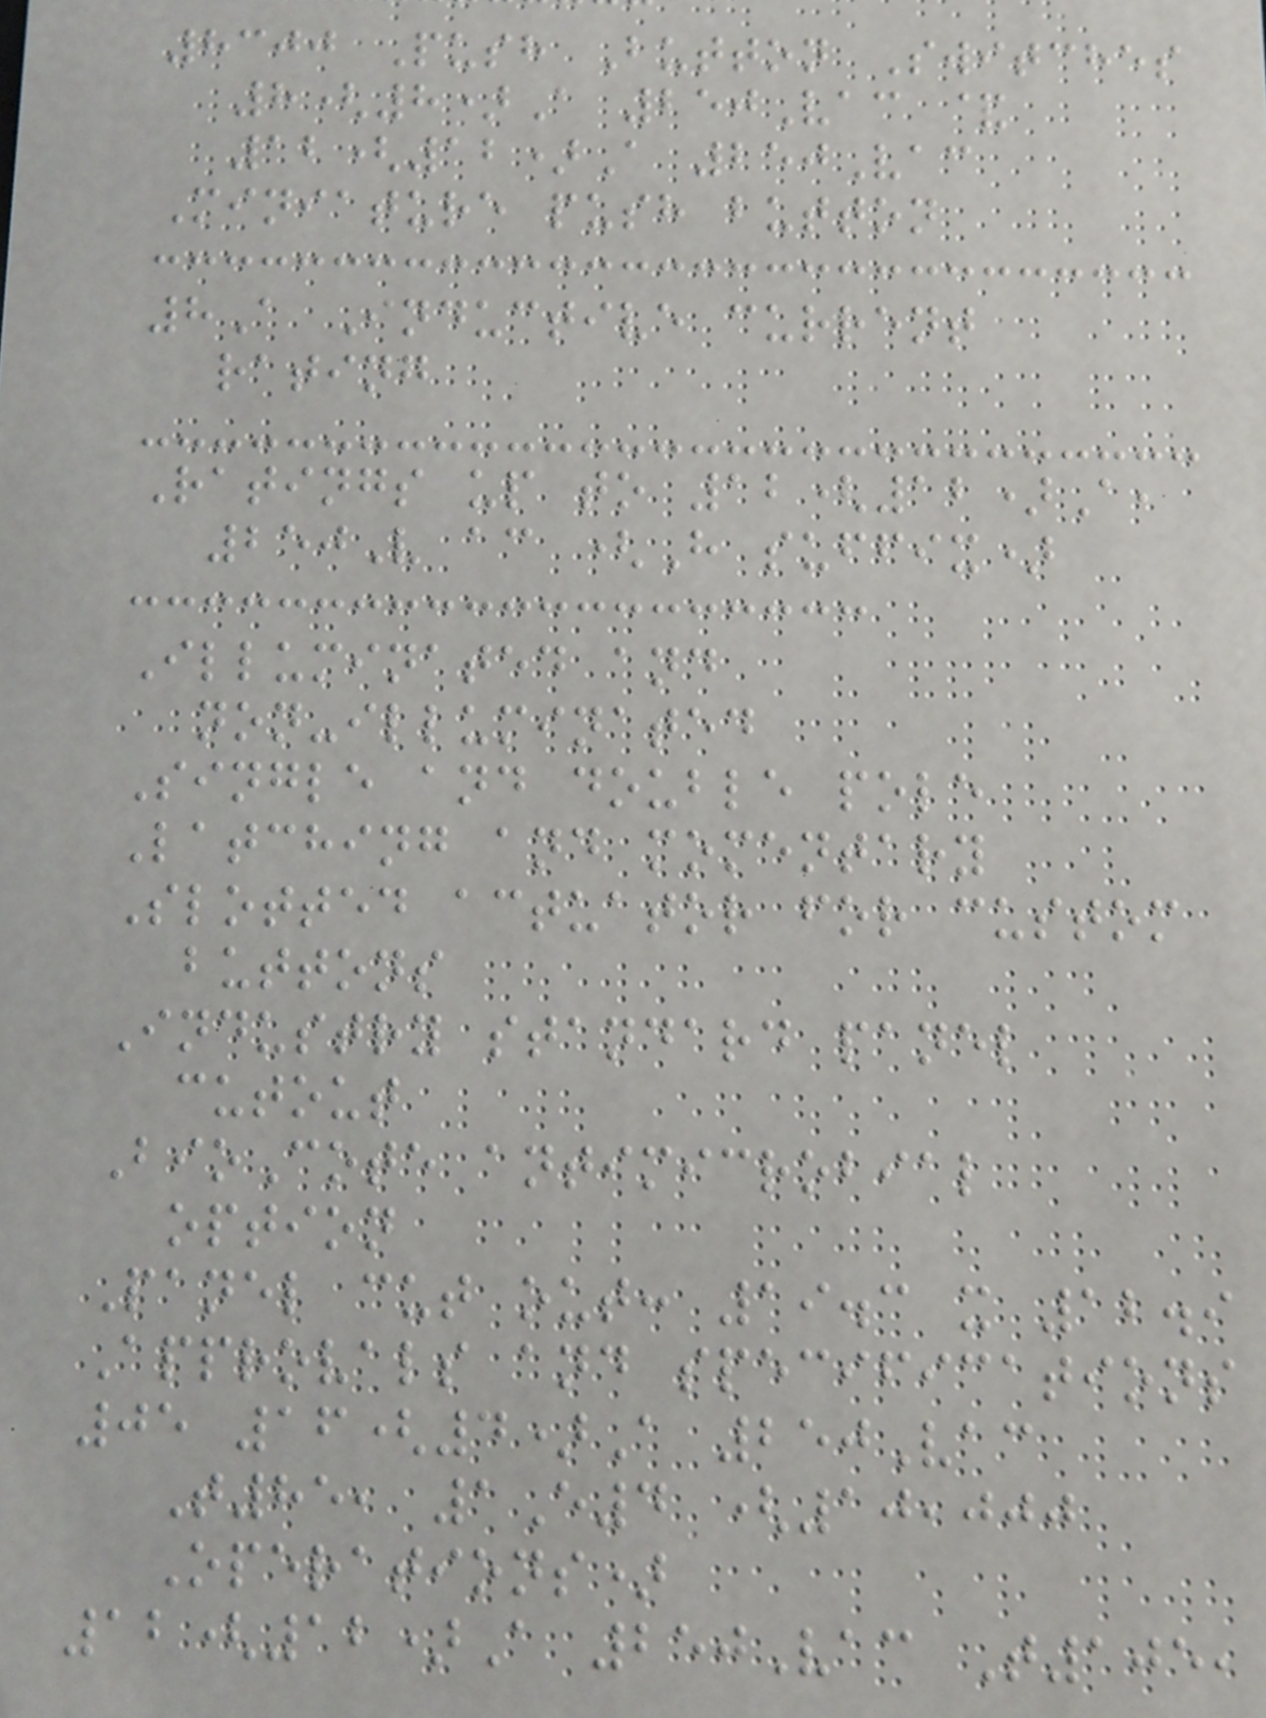8300 Push Button Switches
8(8)A 250Vac &
12(12)A 250Vac
Miniature push button
8A Inductive current
rating
Ratings up to 12(12)A,
250V ac (H suffix)
Illuminated and
non-illuminated
Single and double pole
Latching and momentary
Slotted actuator for custom
buttons
Industry standard panel
cutout
BioCote antimicrobial
option
Panel cut out: 19.3 x 12.9
Approvals and specifications
05 16(4)A 250Vac
T85, 1E4 (10,000
Operations)
12(12)A 250Vac T105,
